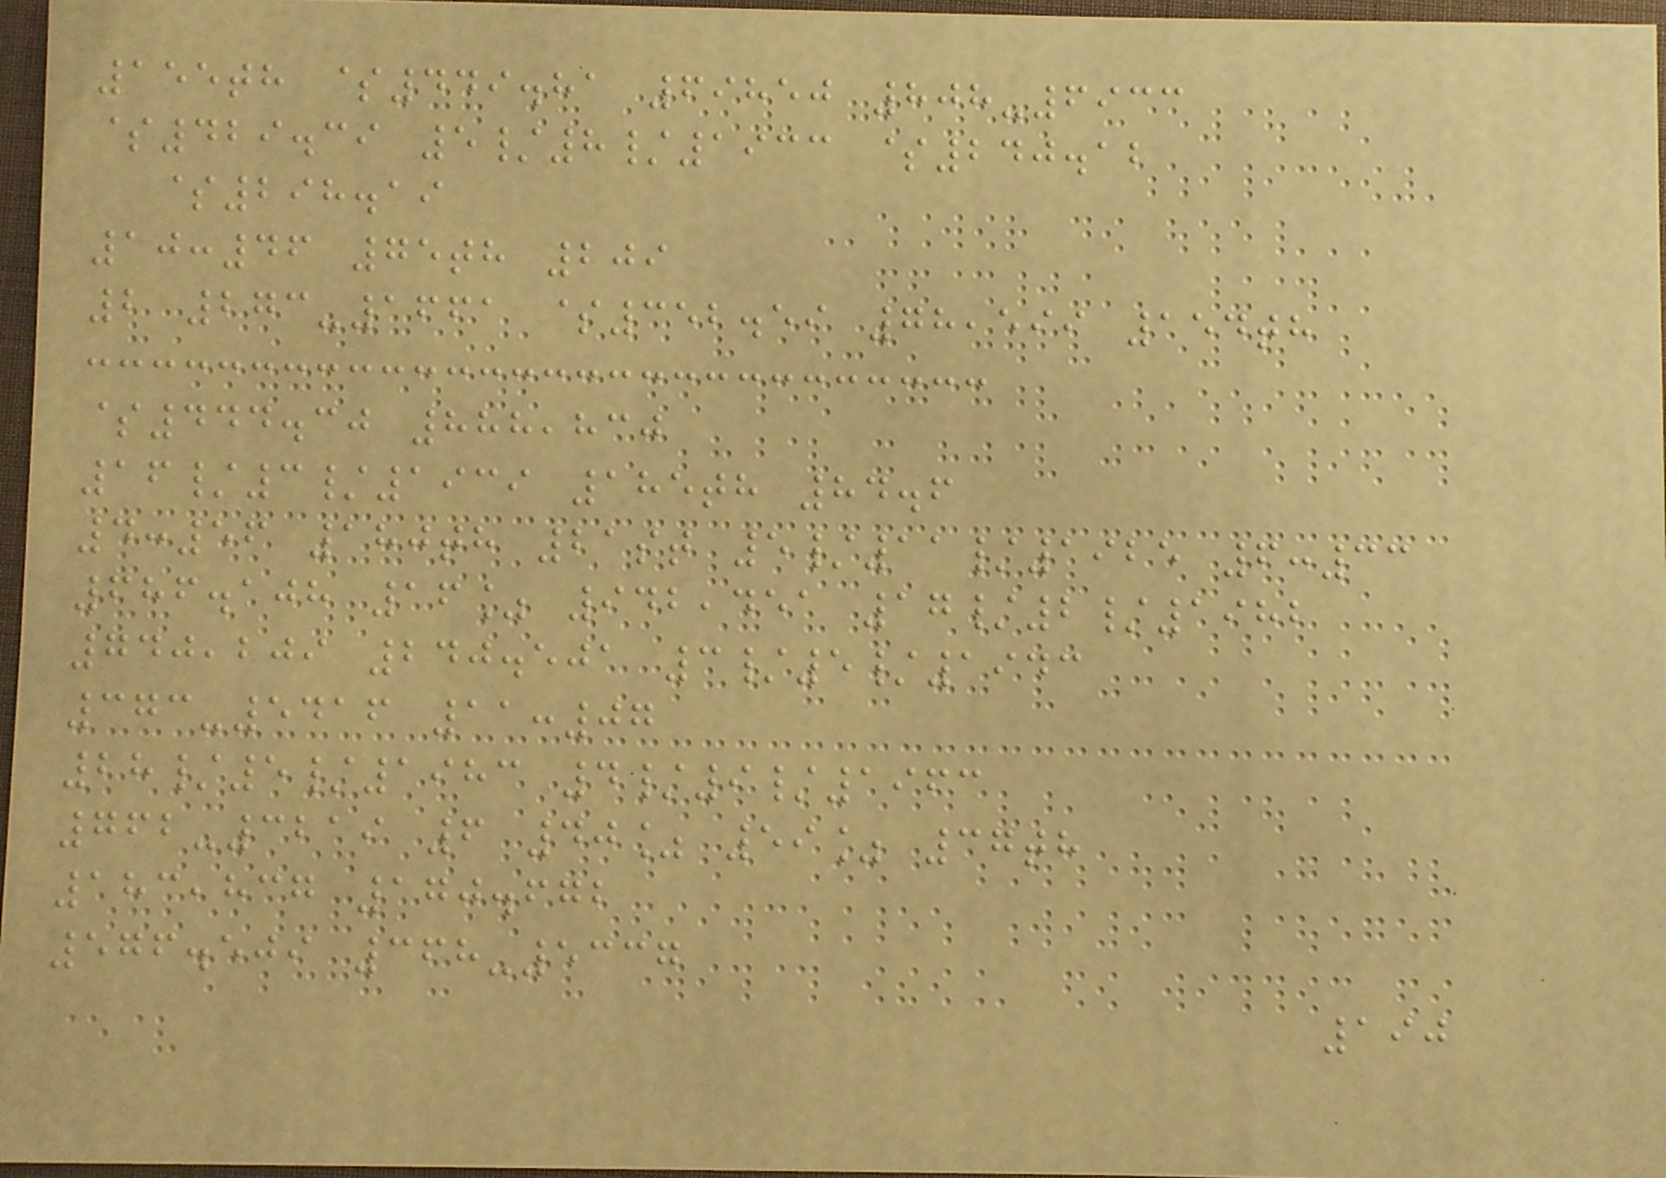155th $449.81 69850 808-6933
$429.39 5/8/1933 $240.12
$298.19
10:46 75th 209
2 273-1661 $352.59 78,599 154th
$444.30 888,830
16/3/1939 185th 84.6
4:56 180th 21st 5/11/1925 6:33
686.108 16% 942,451 17/2/1982
740,209 240.501 3/5/1943
373-5416 11:07
28/5/1983 4/9/1963
762-3219 6 40% 59% 37th
183,837 170.672
576.509 368-5337
190
